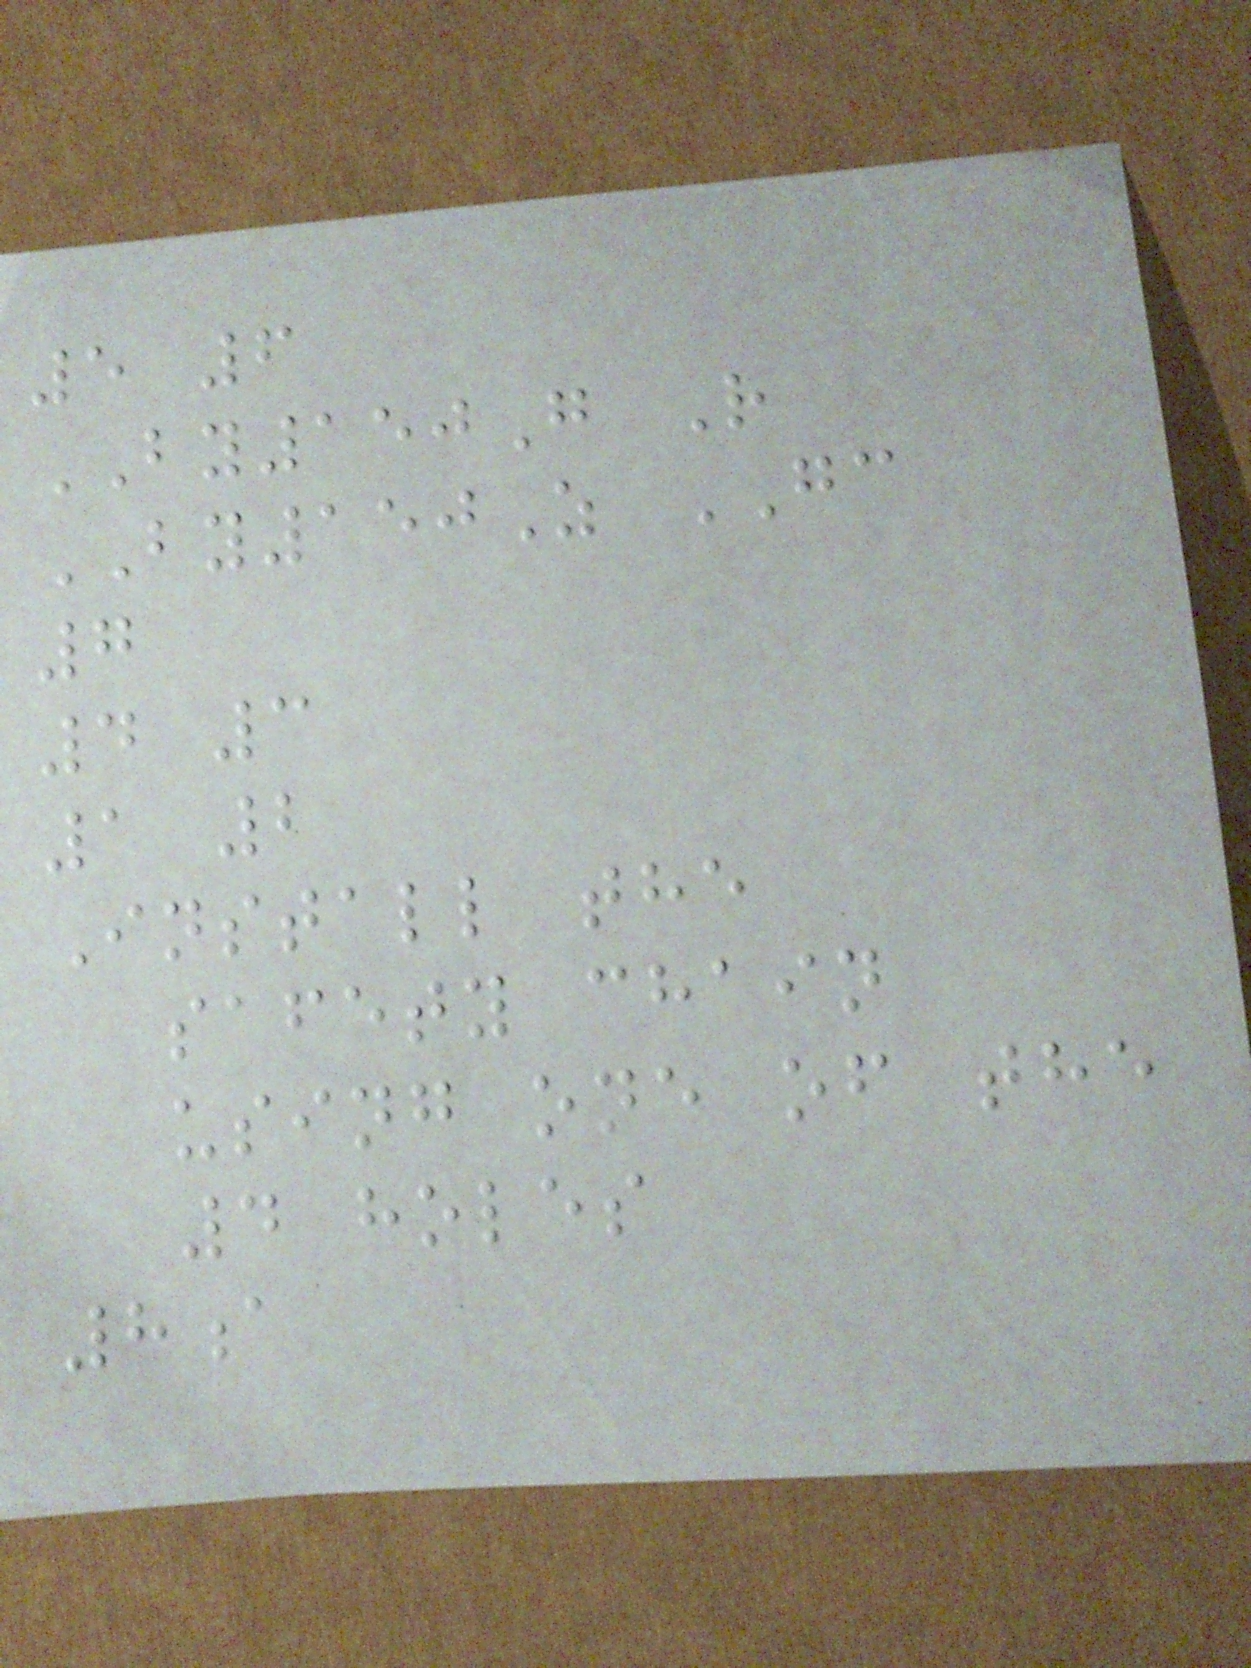5 6
BY150G R
BY150Z GC
7
4 3
1 2
Install the
safety chain
using one of the
4 holes
8a
